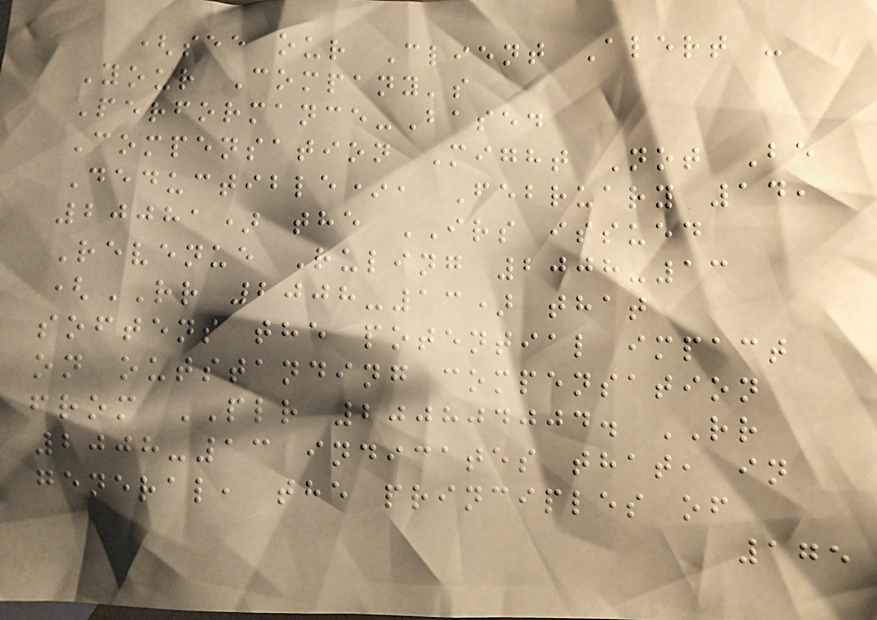(see our Client Alert -
Your Company's
Performance-Based
Compensation Might Not Be
Deductible*, February 14,
20081) the IRS issued
Revenue Ruling 2008-13
(RR 2008-13) that
softens the potential impact
on outstanding compensation
from PLR 200804004. RR
2008-13 indicates that, in
general, the principles of
175
